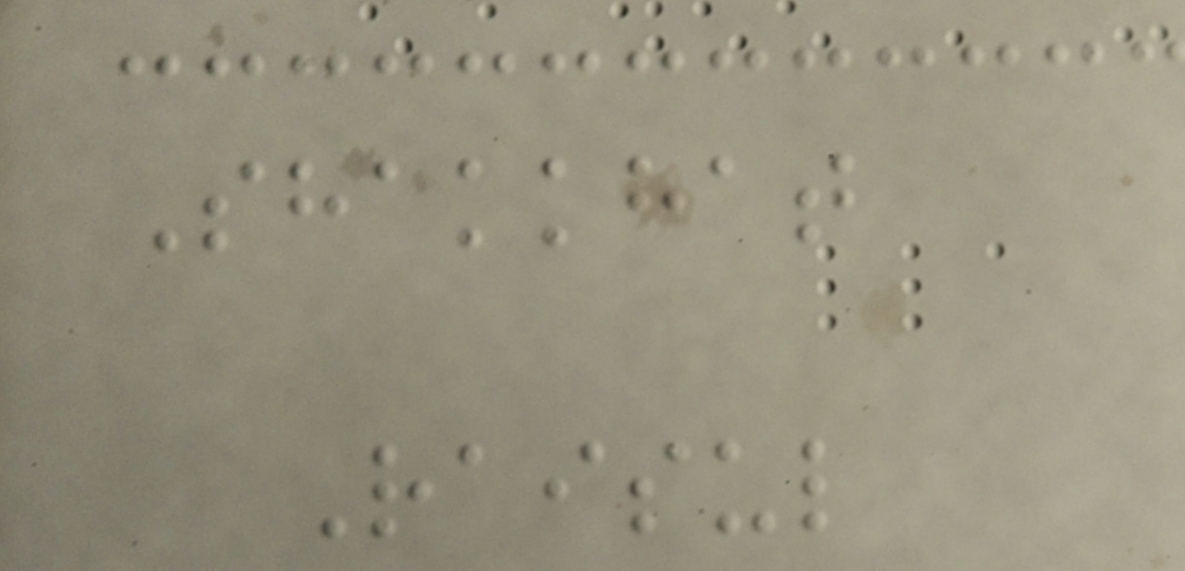Shakkhat
Raisul
